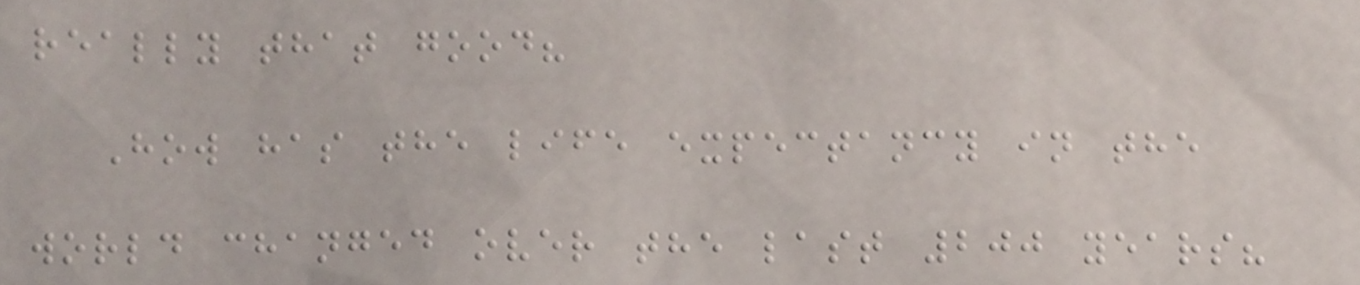really that good?
How has the life expectancy in the
world changed over the last 200 years?
